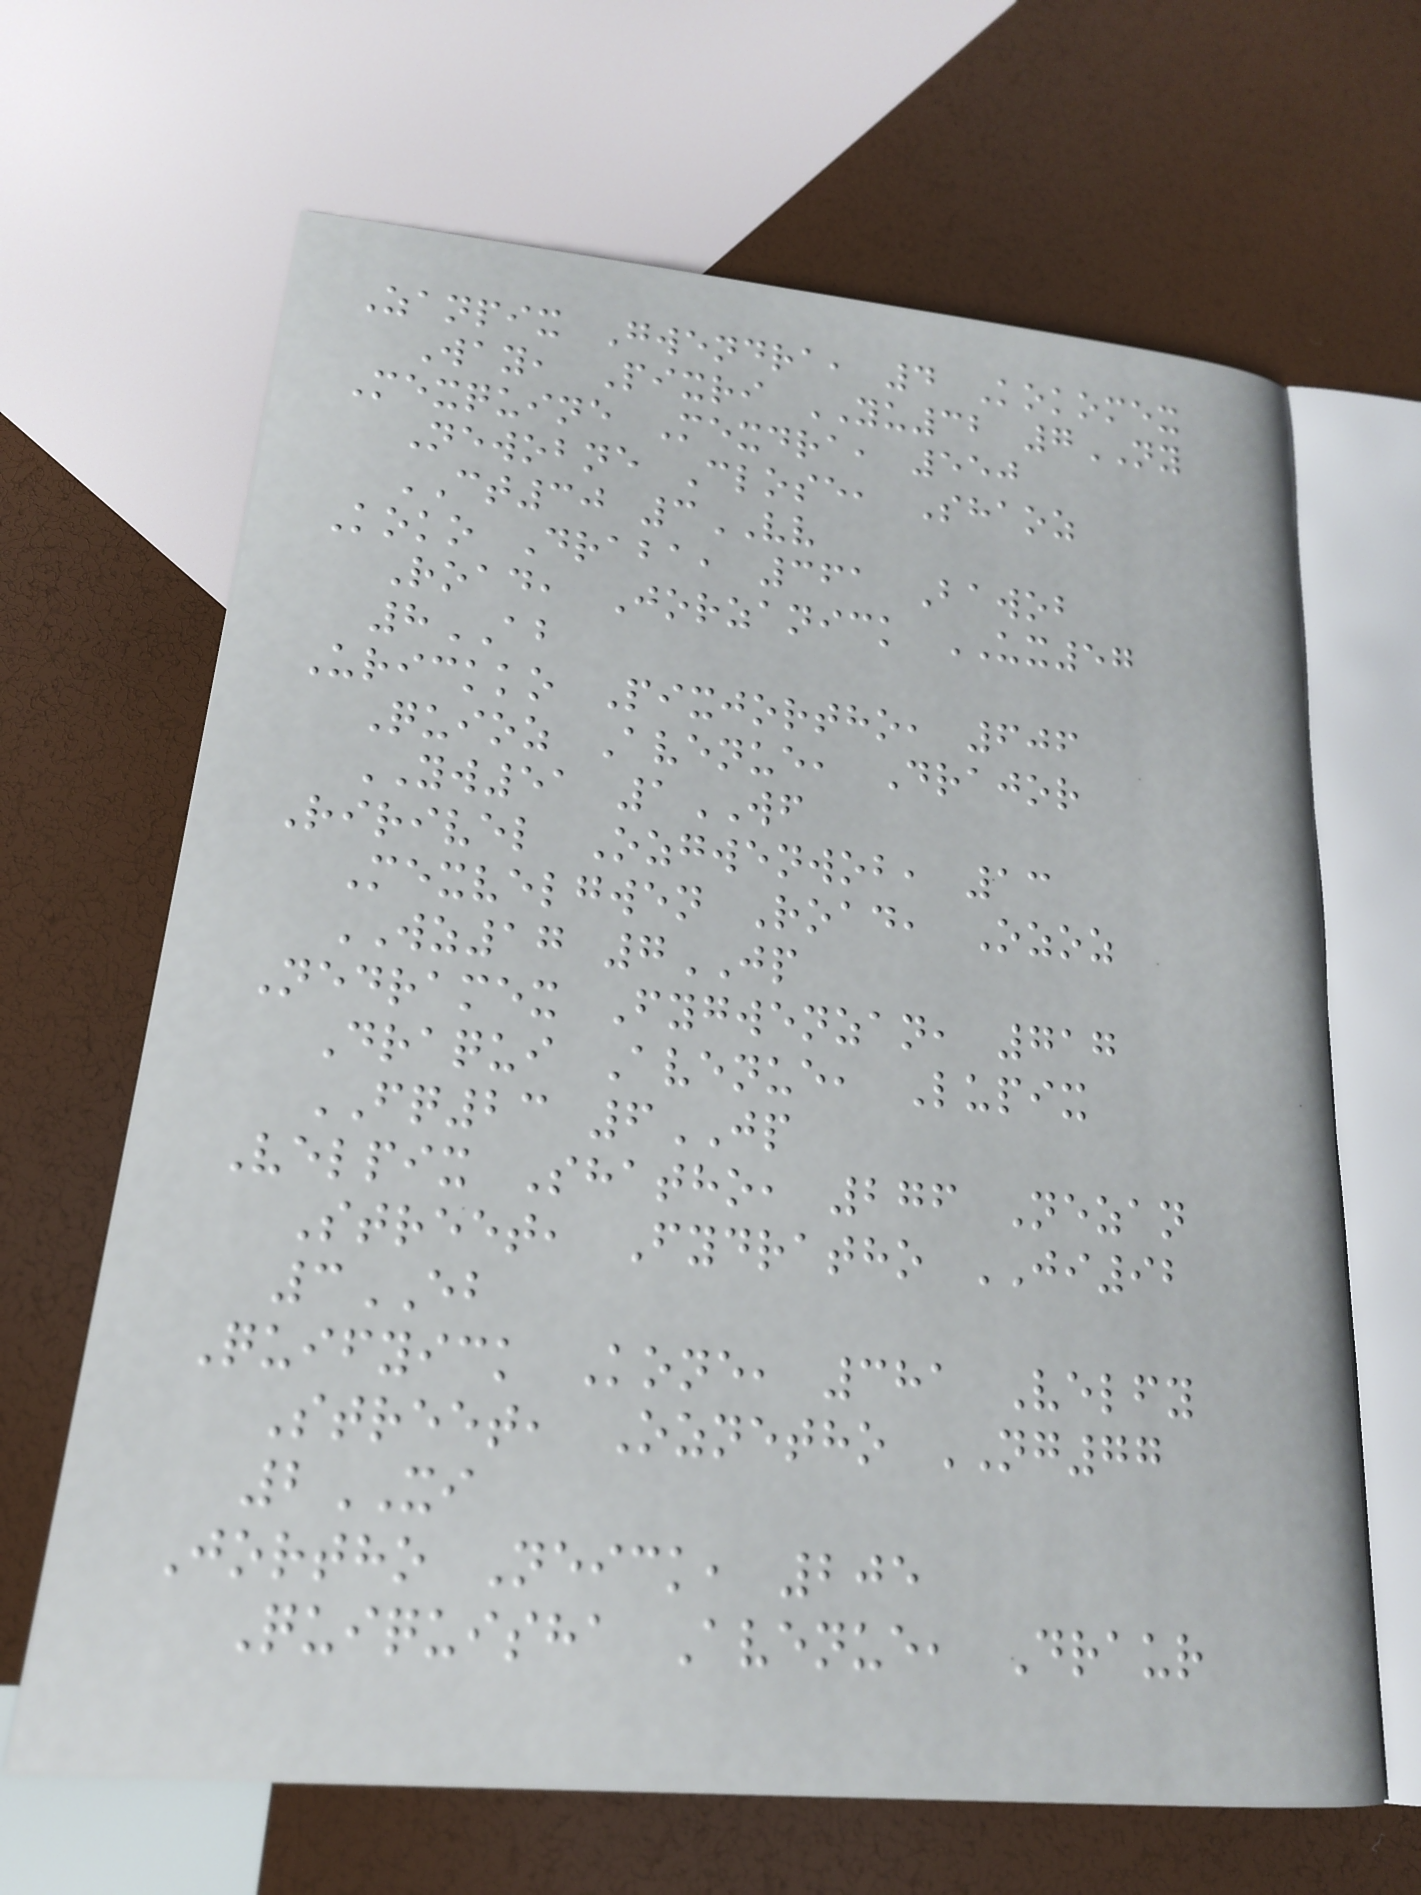Zanpix Gwendra, 4 Kokomex
Way, Pixri YU32 7NY
Mexquine Mexdra, 550
Newobne Close, Shaoz
CT30 3VV
Koko Draba, 361 Bawob
Road, Jorzanick UX57
8AB
Urickko Pixjortho, 606
Quioz Avenue, Drajor
YW51 1WF
Ririvel Ozgwenwob, 13
Mexvelgwen Road, Ozoz
WZ17 7JP
Nedramex Fygwenzan, 717
Draqui Avenue, Lupix
FQ23 6JP
Velpix Shatho, 276 Nezan
Street, Fydratho JI92
3EB
Quifyick Kone, 381 Velfy
Street, Oznetho NG77
2XI
Jortho Neick, 205
Quiquisha Avenue, Draur
